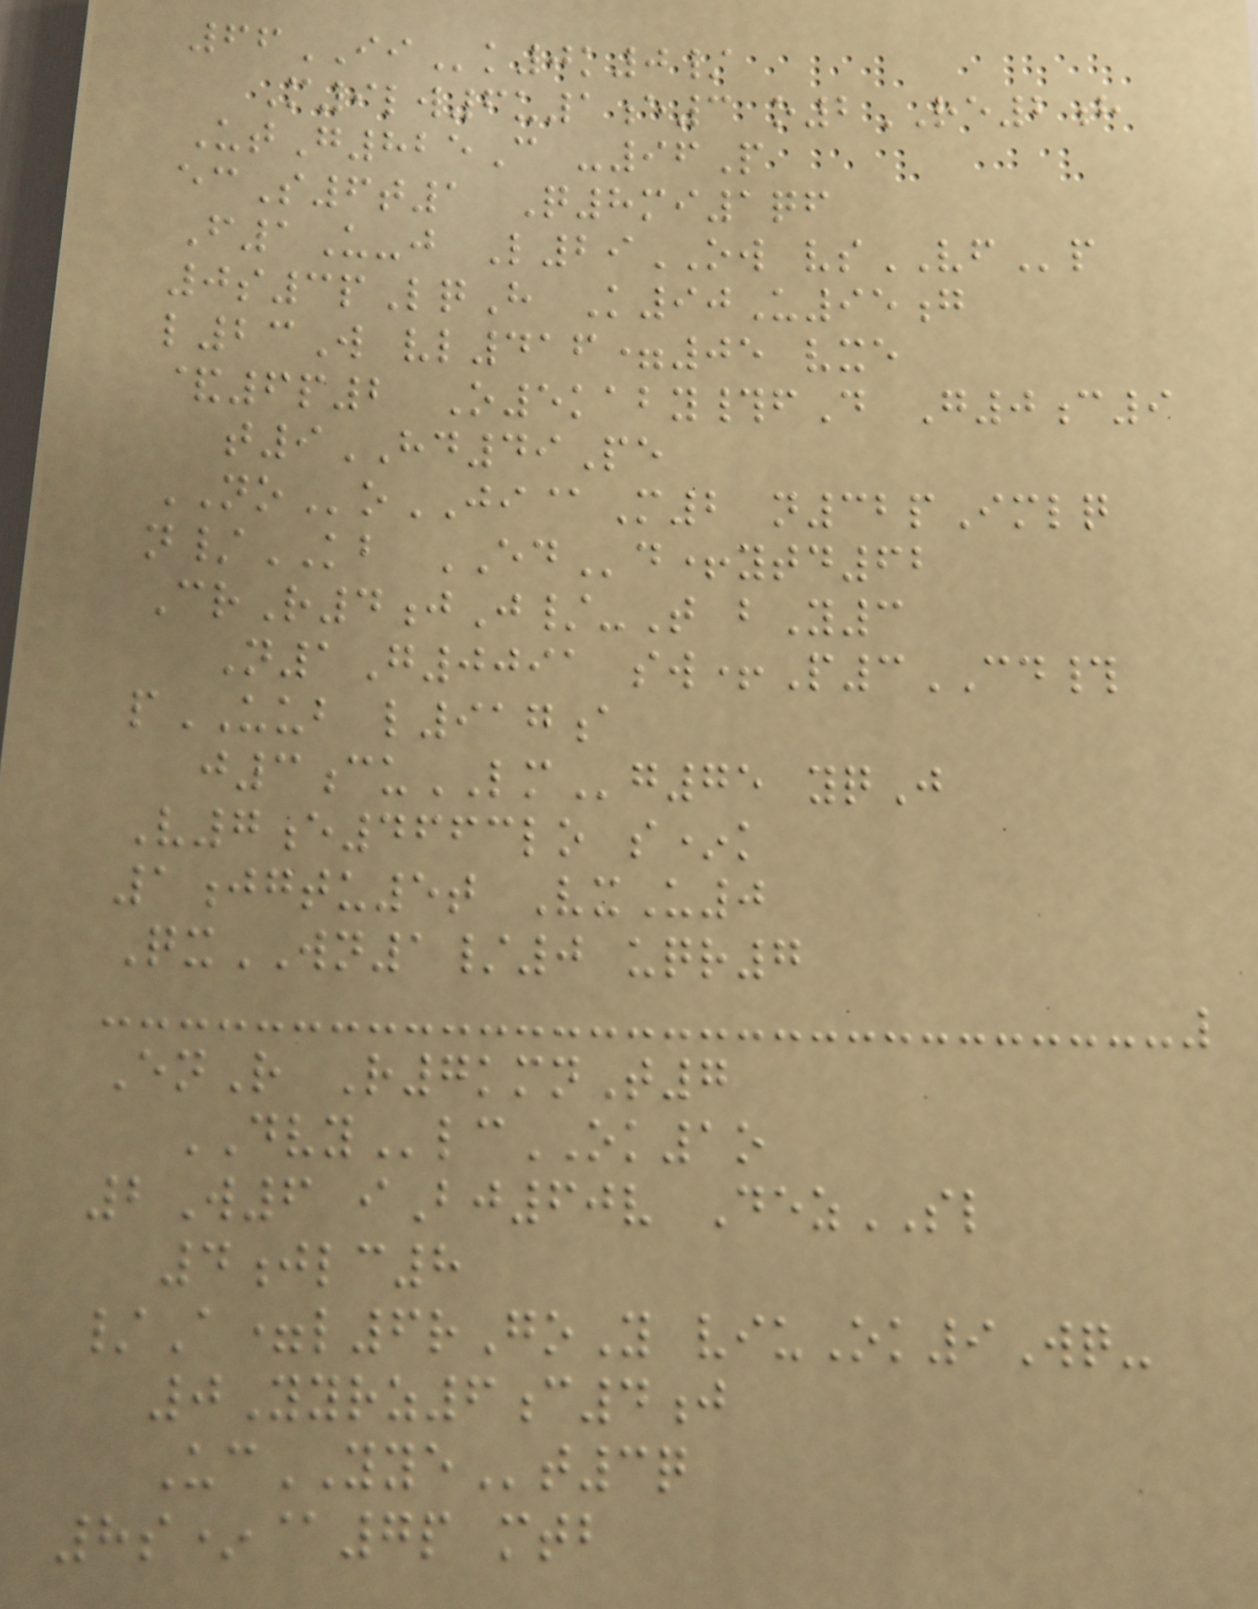66IIk0k0/
M9lw6u1e3 o2RE2h
UtG825C -96P
ecS6t1 Q8mi1qf
F1U-j L29OW vsVFp
0s3pLqH K90U95g
l23W vl416=05 vxe
&6p2 O5kaby#fD G0c9
t9HD49Pe
NOoJI@M2 n32pImlq
n/KB EDd+ytd62
CrR4jJ/-T bY3
N1G0091 sw+P3CD#
pUUB l917a
j3cuLMg75 yqJ
V7e4663lo s*k
1jgtu5t VxU0
QxWN1/0 uqr7
EnR R7kmnT7
DVYlcOK1o
2W6 iBj60v DezSL
4jlc8
/A=l6rGoY viuOk9Wq-
0Yyrz6c4j
UcYYEt3q
8s*@7p mtb
